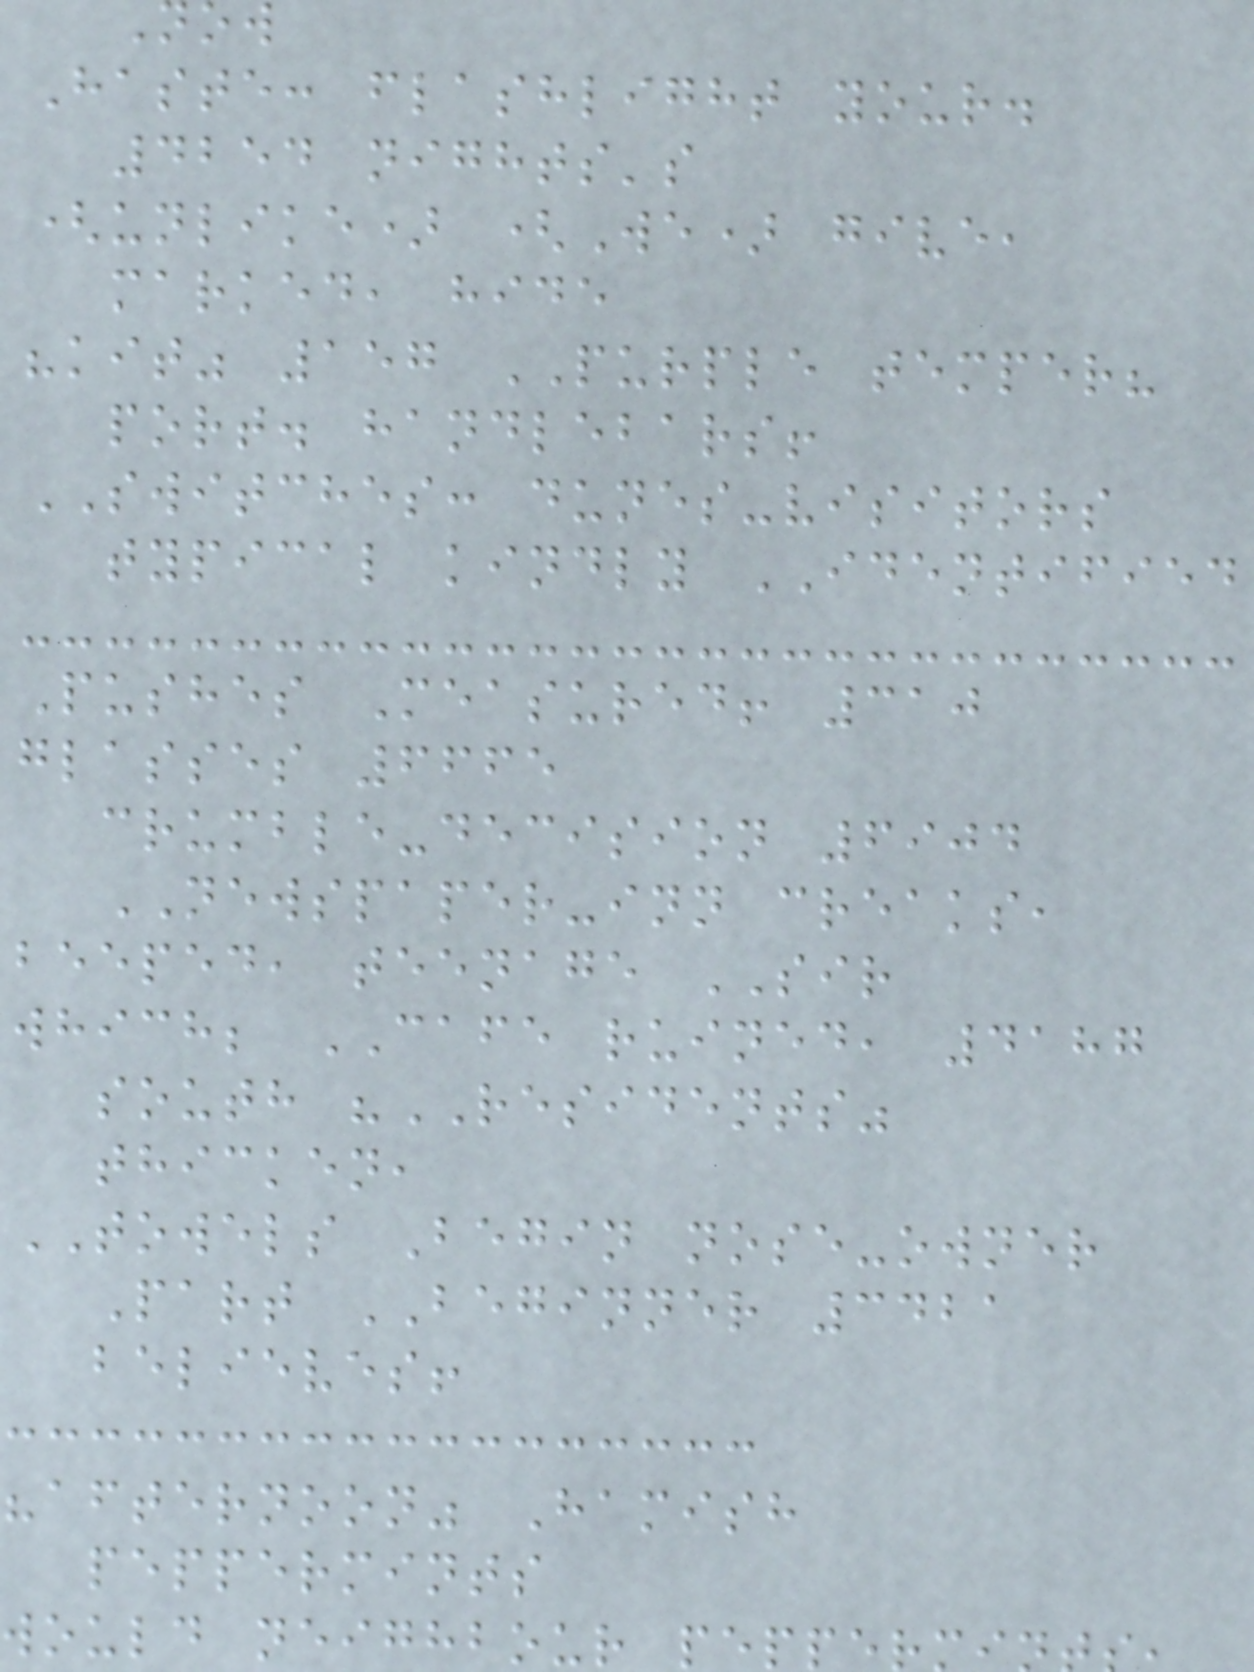Haste: flashlight your.
4254 nights's
(unlike) (We) give,
marked, hide
"kit" 157 PURPLE temper?
port. handlebars!
SWITCHES: dunes-visitors
typical kindly IDENTIFIED
Pushes Measured! 310
glasses 6665
crumble-decision 6904
NEWSPAPER-inn creaks,
beeped, teenage SIR
which; CAFE ruined, 4187
south "RESIDENTS"
thicken,
TOWELS Begin nose-owner
Part BEGINNER 3421
believes!
"afternoon" Hamish
peppermints
would neighbour pepp
